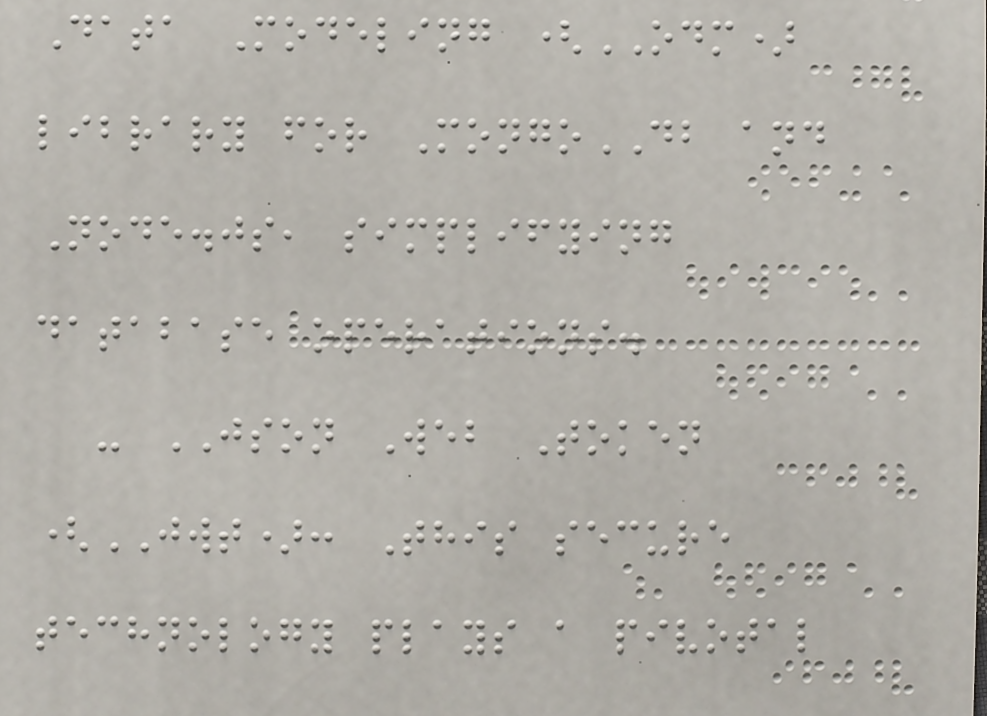Data Modeling (ODM)
library for MongoDB and
Node.js, simplifying
database operations.
- JSON Web Token
(JWT): This secure
technology plays a pivotal
